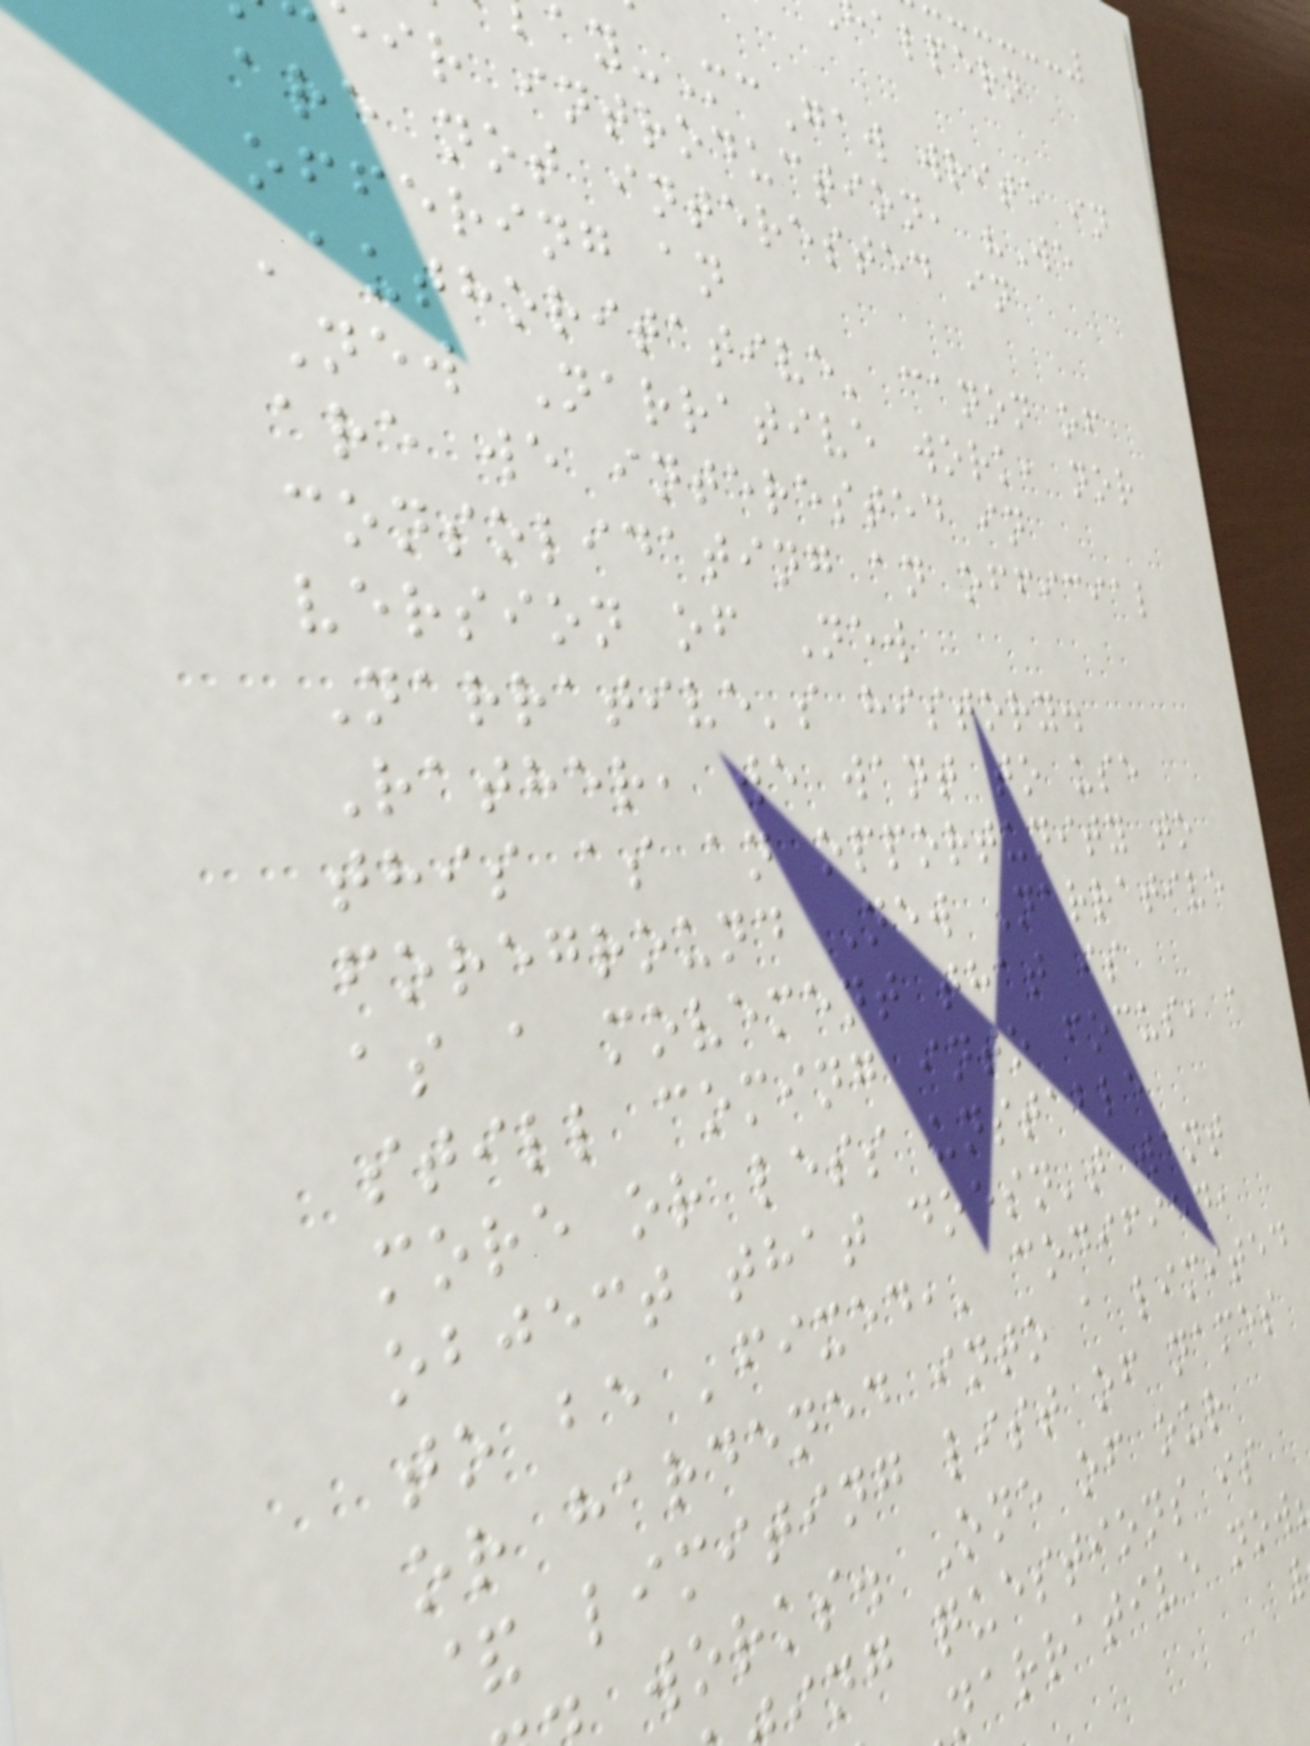ay-McGaw write in
ir introduction, "We
are not interested in
offering an
'authoritative' canon of
New Narrative work, nor
are we interested in
consolidating an official
version of New
Narrative's history.
Rather, we want to use
this as an opportunity to
foreground New Narrative
as a movement that is
still coming into focus, a
more or less unstable
object that doesn't want
to be 'fixed,' codified,
or hardened into a limited
& limiting list of names
works. One of our
ing questions is
narrative now
